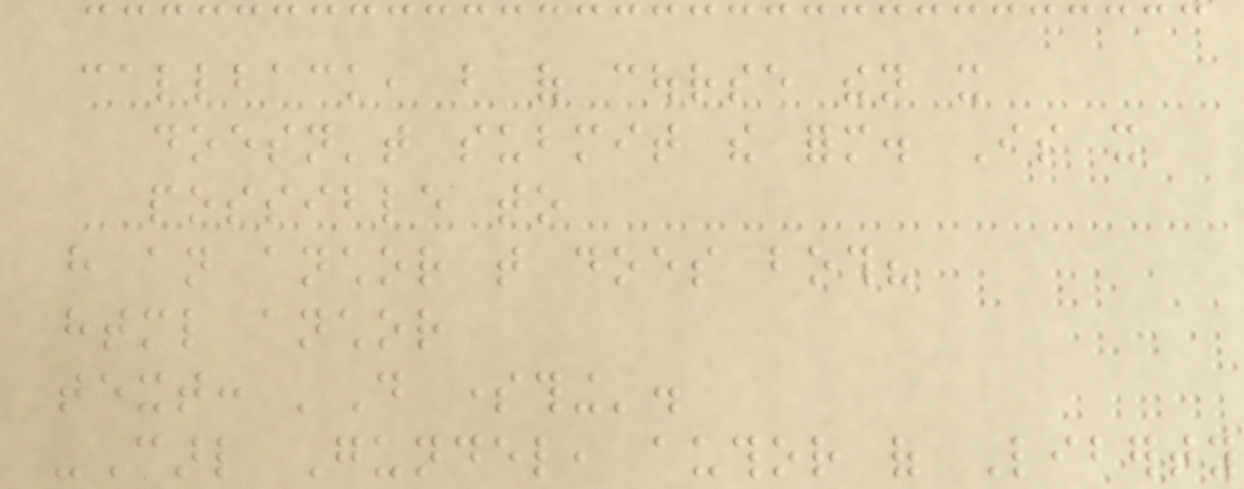callback, but of course then it
doesn't submit the form. Is it
possible to
have an anchor that does both?
html anchor
text: 'Do something'.
-Carl Gundel, author of Liberty
